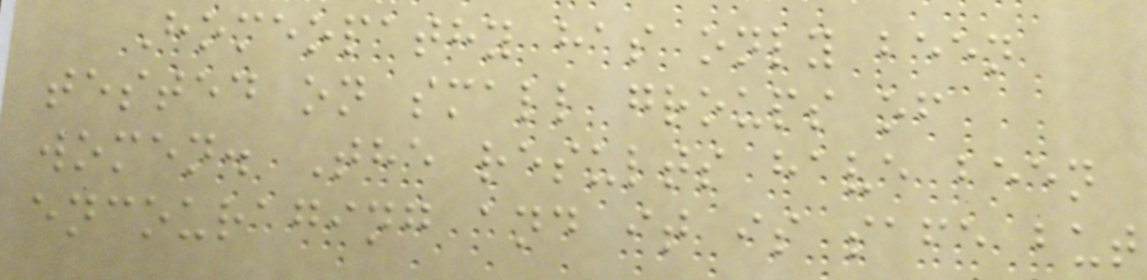Homeopathy has only been
tested on small groups of
women. The results have been
encouraging and it is safe but
